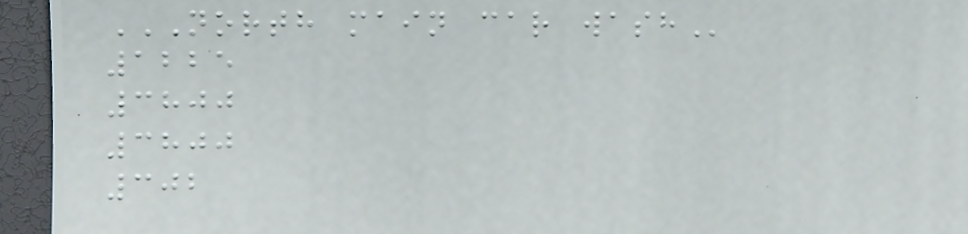NORTH MAIN CAR WASH
1225
3800
3800
302
